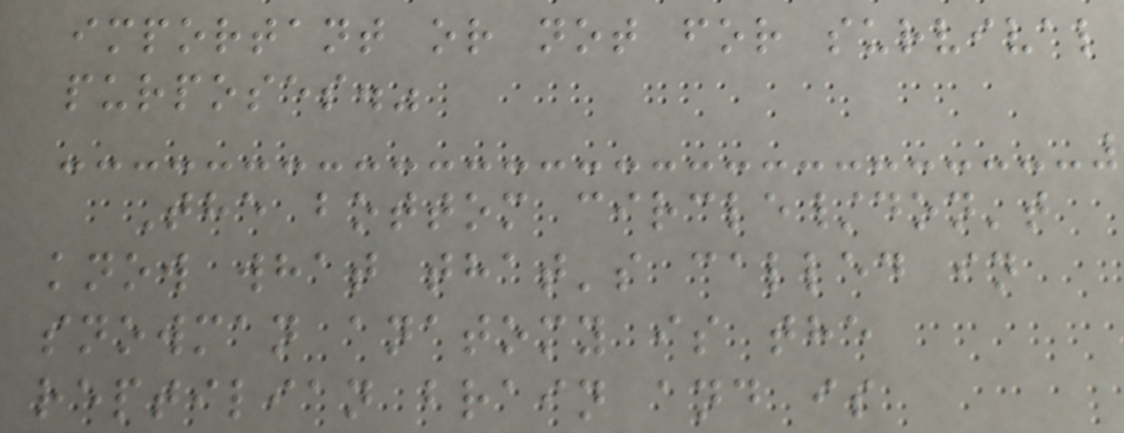important or not for survival
purposes."
The bottom circle/don't
know what that's called in
snowman anatomy is the
reptilian brain and is
